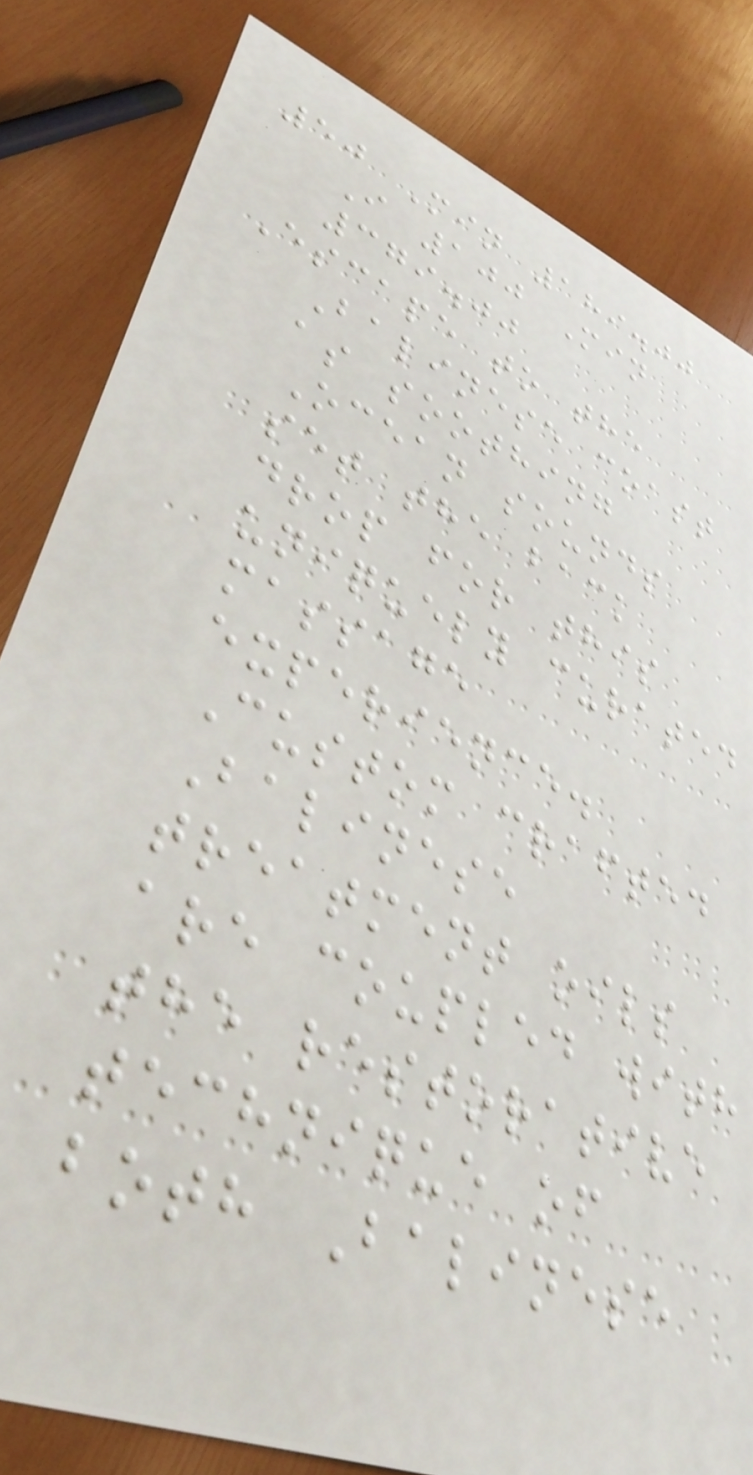50 Min 189.00
I 100 Min
379.00
Escape to the
Balinese coast
as soothing
Ocean sounds
set the back
drop for this
uniquely curated
massage
experience.
Custom crafted
Balinese
treatment oils
are coupled with
the restorative
technique of
both Balinese
